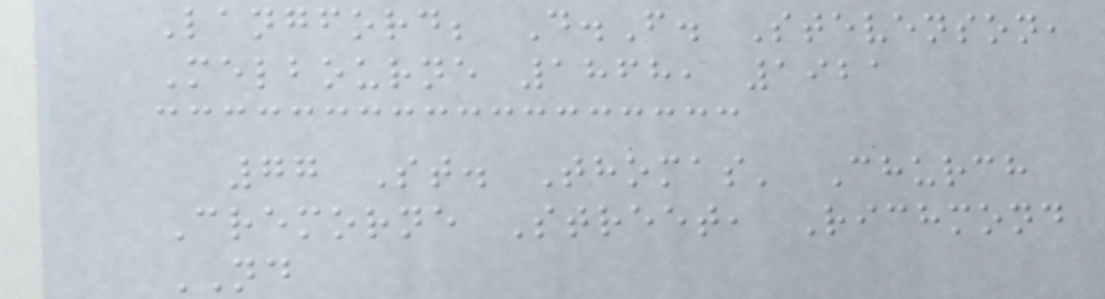Langford; D.F. Stevenson,
Melbourne 1868, 1921
77 St. Thomas' Church
Cremorne Street, Richmond
ND
